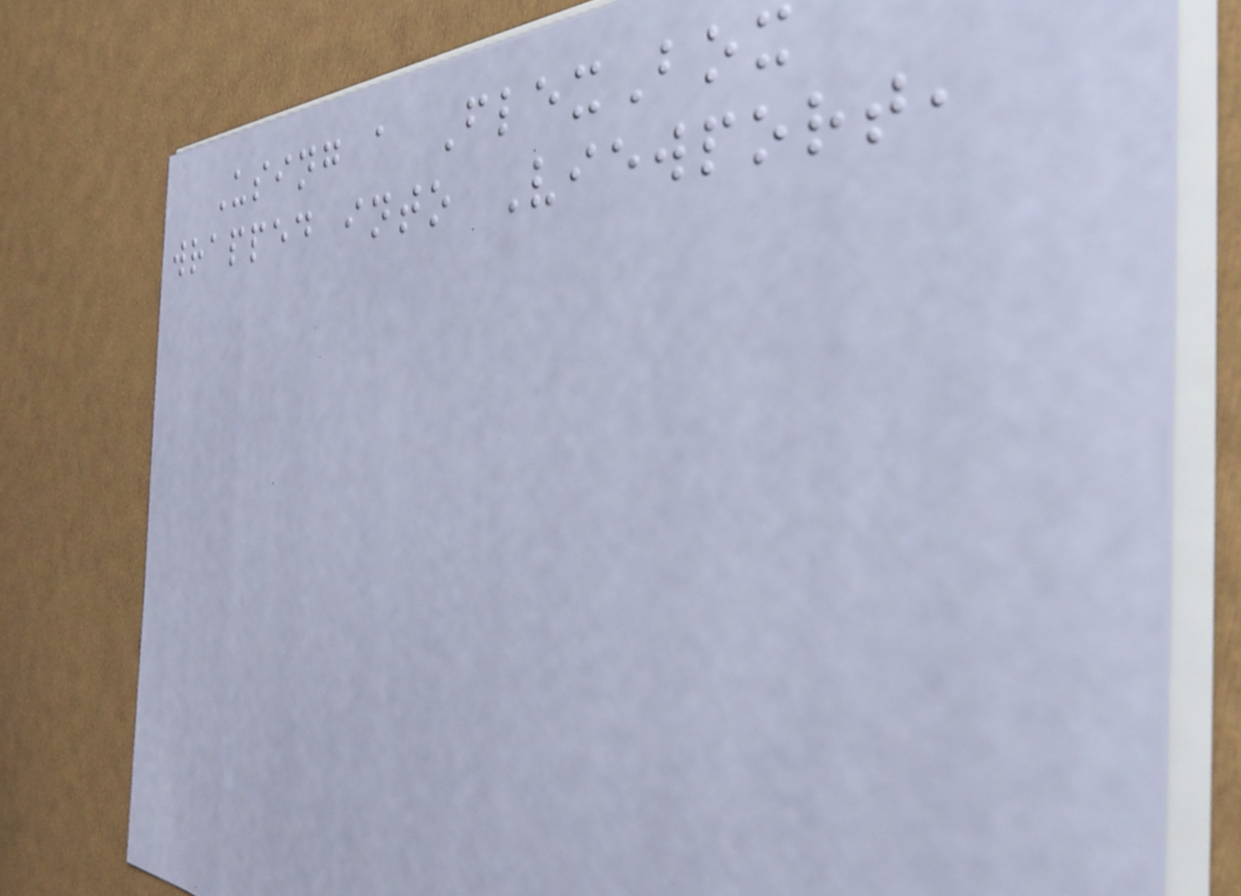Using a FlexBox
wrapped into Viewport,
